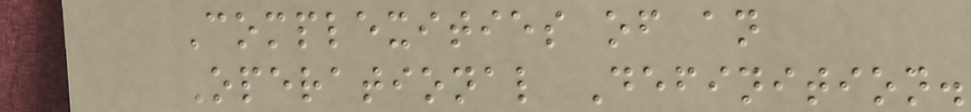Complexities of an
Operational Definition.
